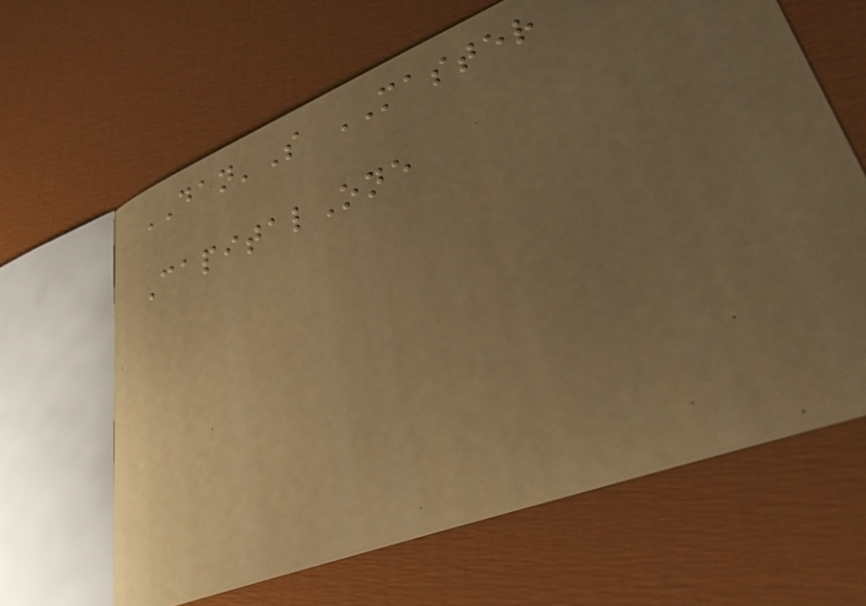DAN'S MASTER
CapitalOne
